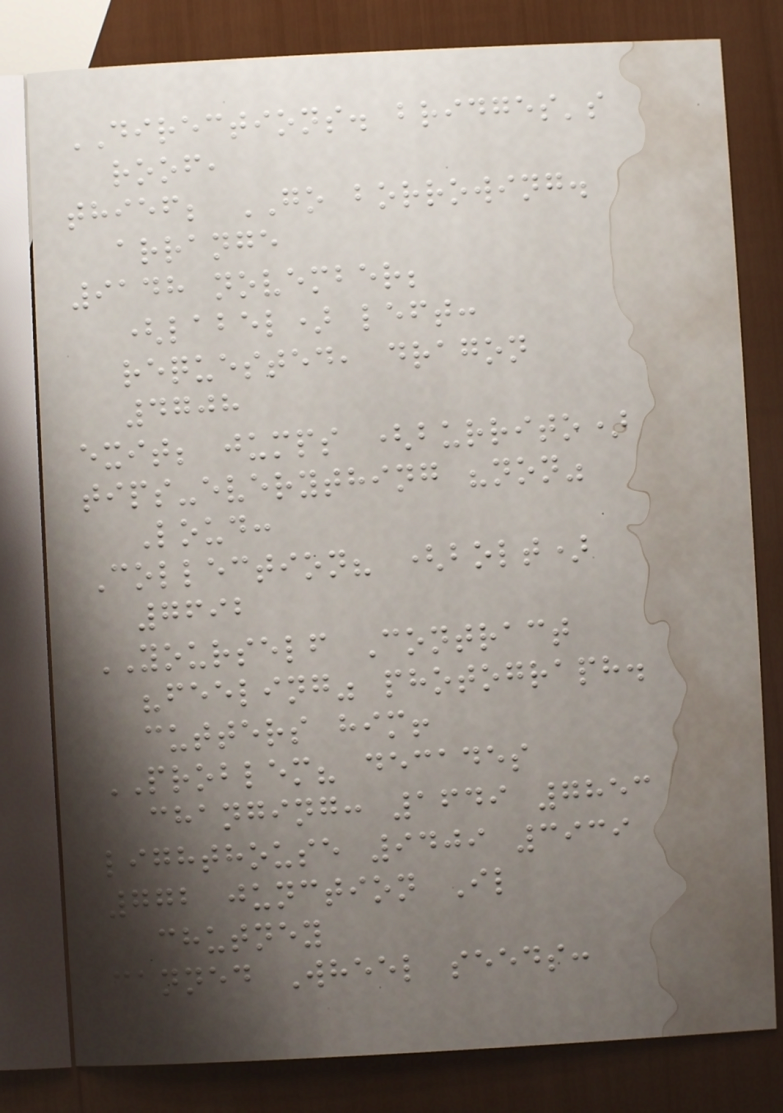DIRECTIONS. bridges's
roof,
thief; GO borrowing.
arrange
9148 november;
(label) left:
requested, dragon
4708
exit; jumps (burrito)
tips-everything "non"
Loud:
Collection? (bolt)
7692
YOURSELF Contract
"feeling" photograph.
cutters him!
PROBLEM? decades
changing: 1649 7853
lighthouse 9409 3939
772 junction Il
chutney
canned Wheel seeds:
